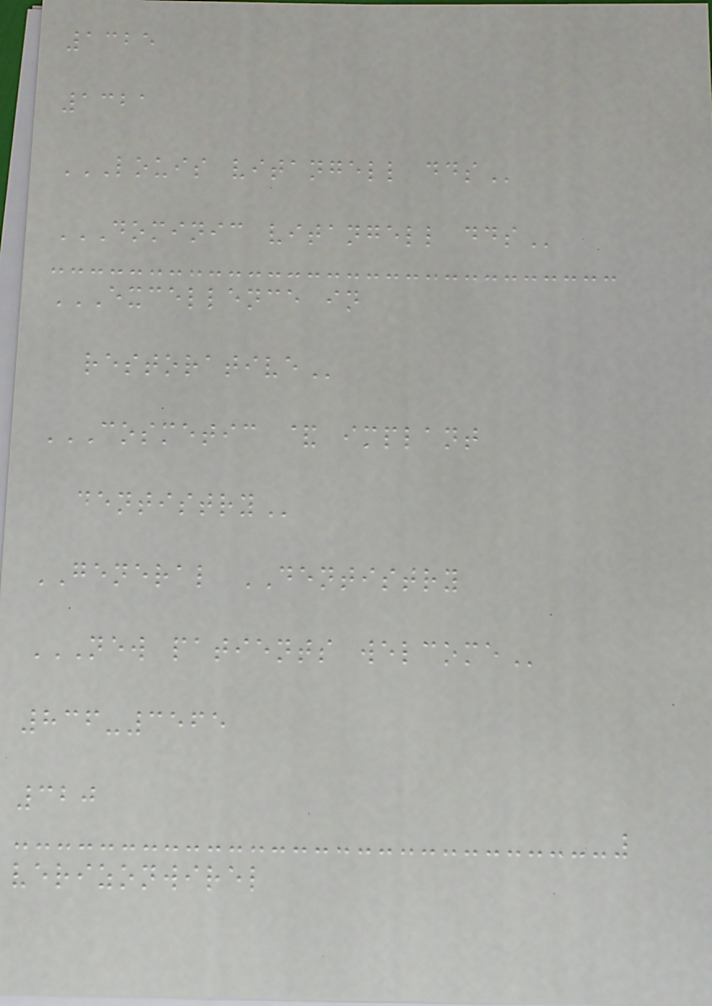1325
1321
LOUIS VITANGELL DDS
DOMINIC VITANGELL DDS
EXCELLENCE IN
RESTORATIVE
COSMETIC & IMPLANT
DENTISTRY
GENERAL DENTISTRY
NEW PATIENTS WELCOME
836-3565
320
verizonwirel
